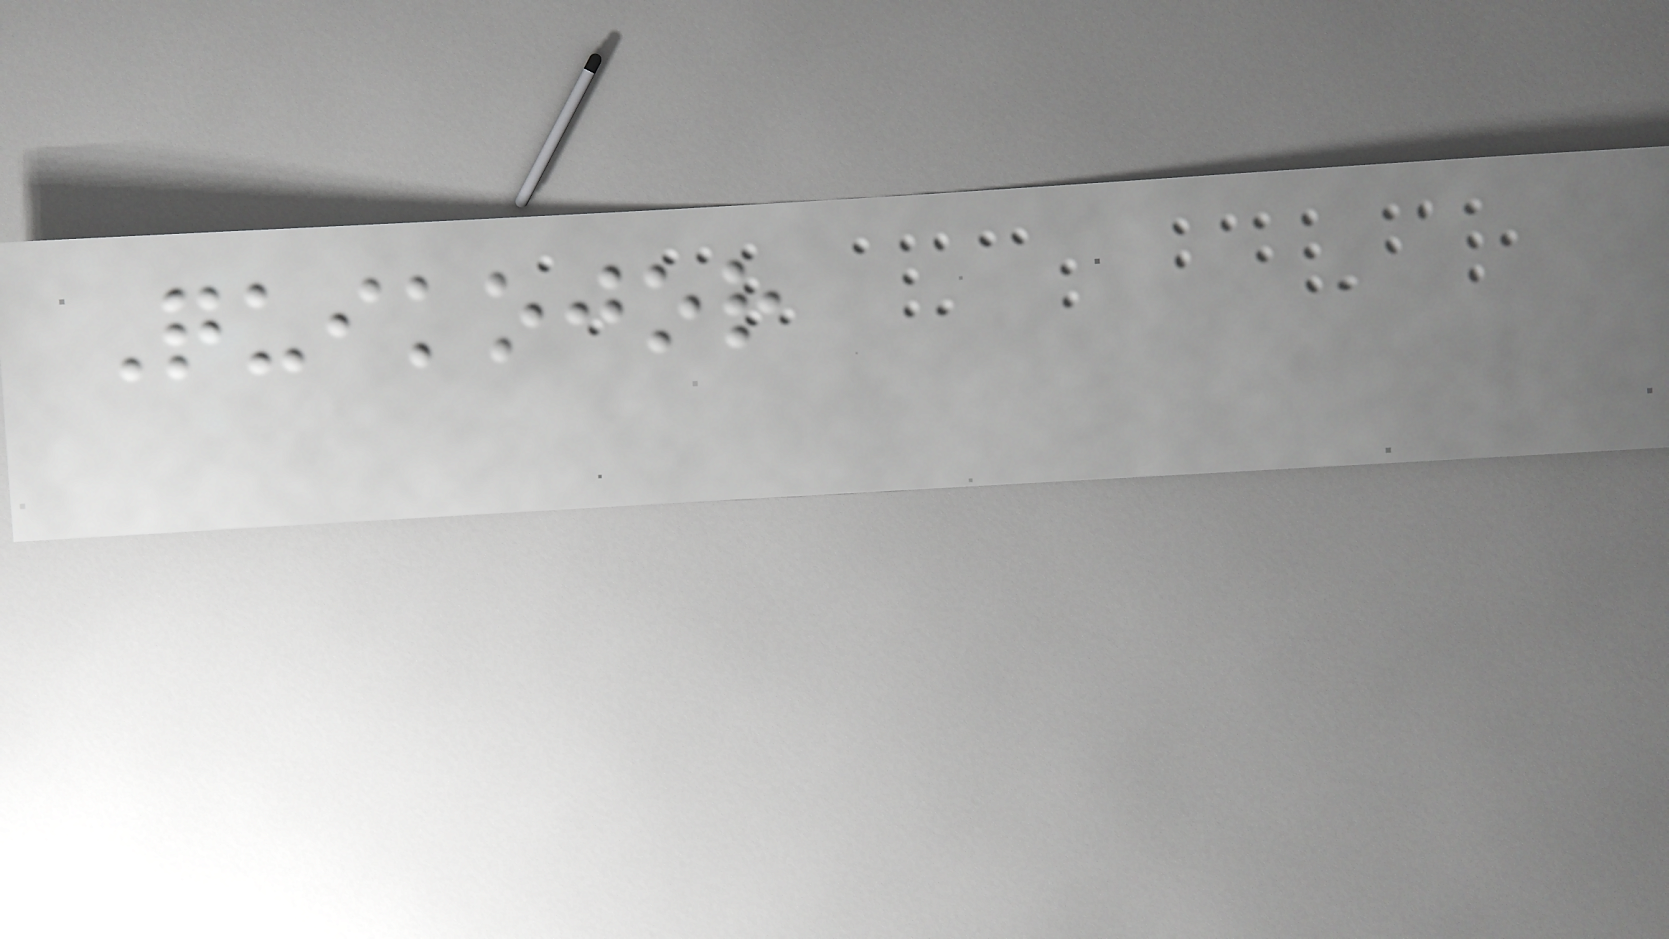Quikojor
